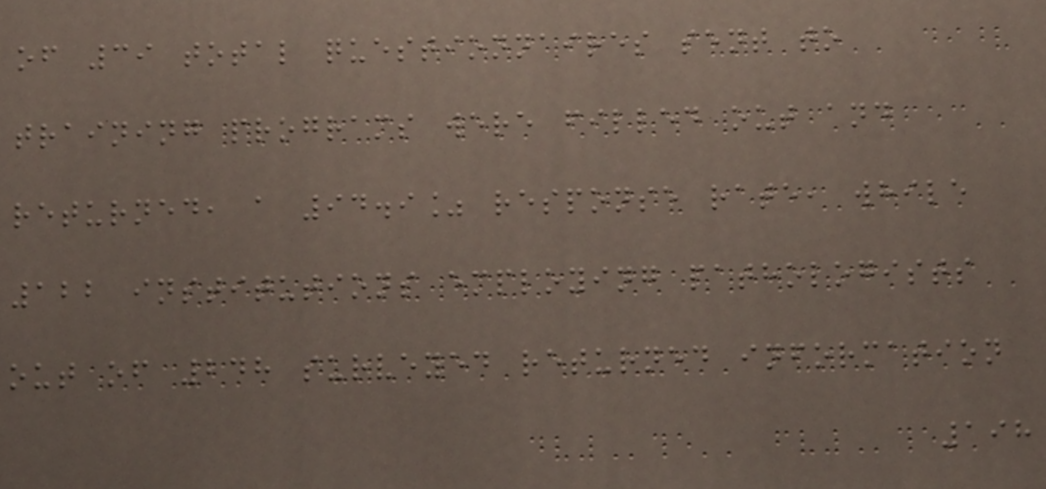of 39 total questionnaires sent to
training programs were filled out and
returned, a 94.9% response rate, while
122 institutions employing pathologists
out of 248 surveyed returned information
198
